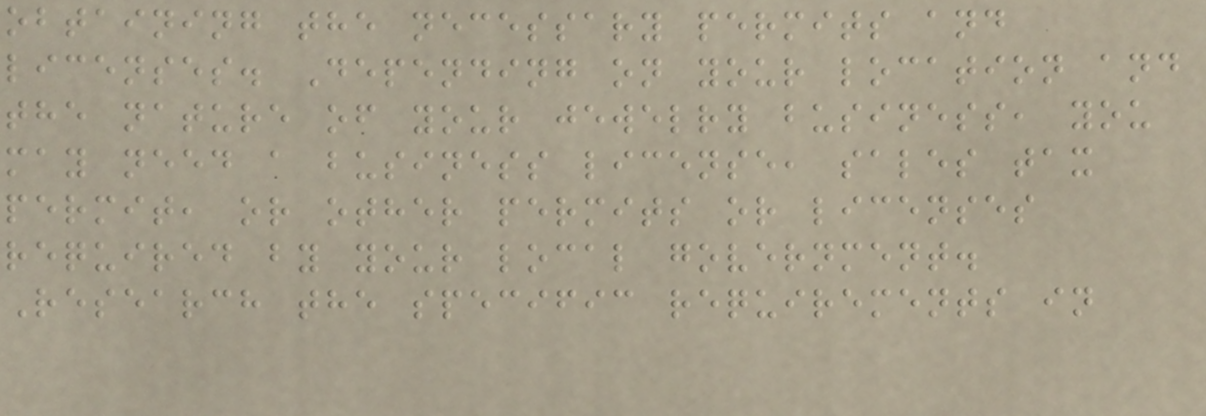obtaining the necessary permits and
licenses. Depending on your location and
the nature of your jewelry business, you
may need a business license, sales tax
permit, or other permits or licenses
required by your local government.
Research the specific requirements in
